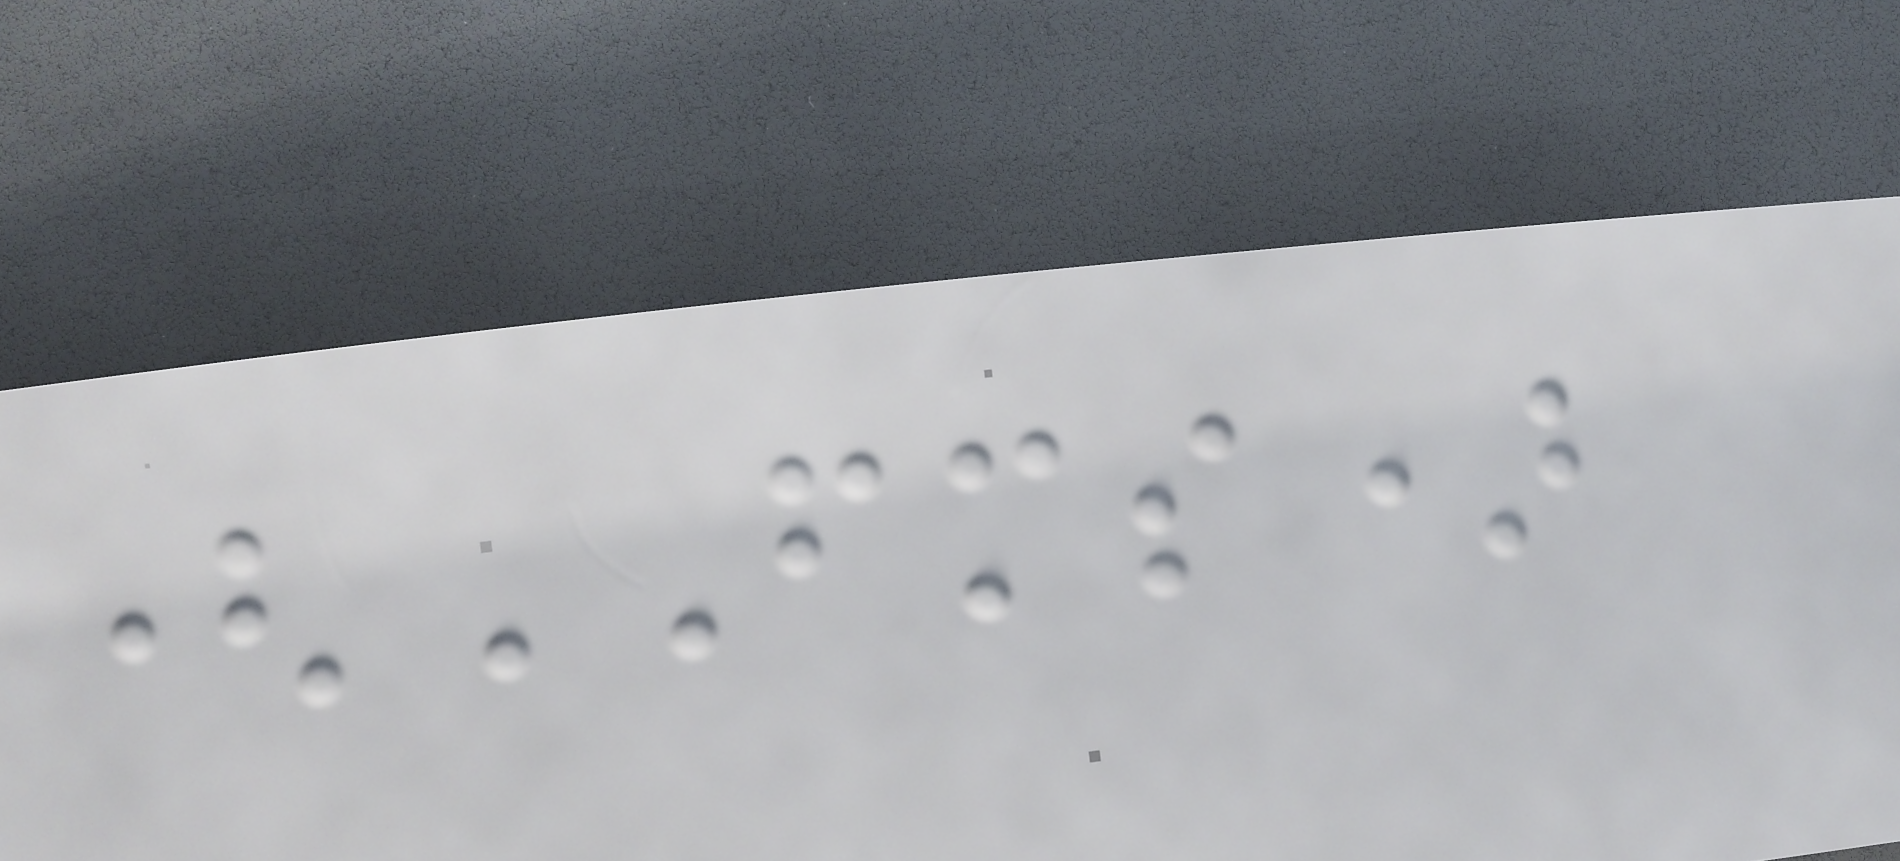(FMS)
